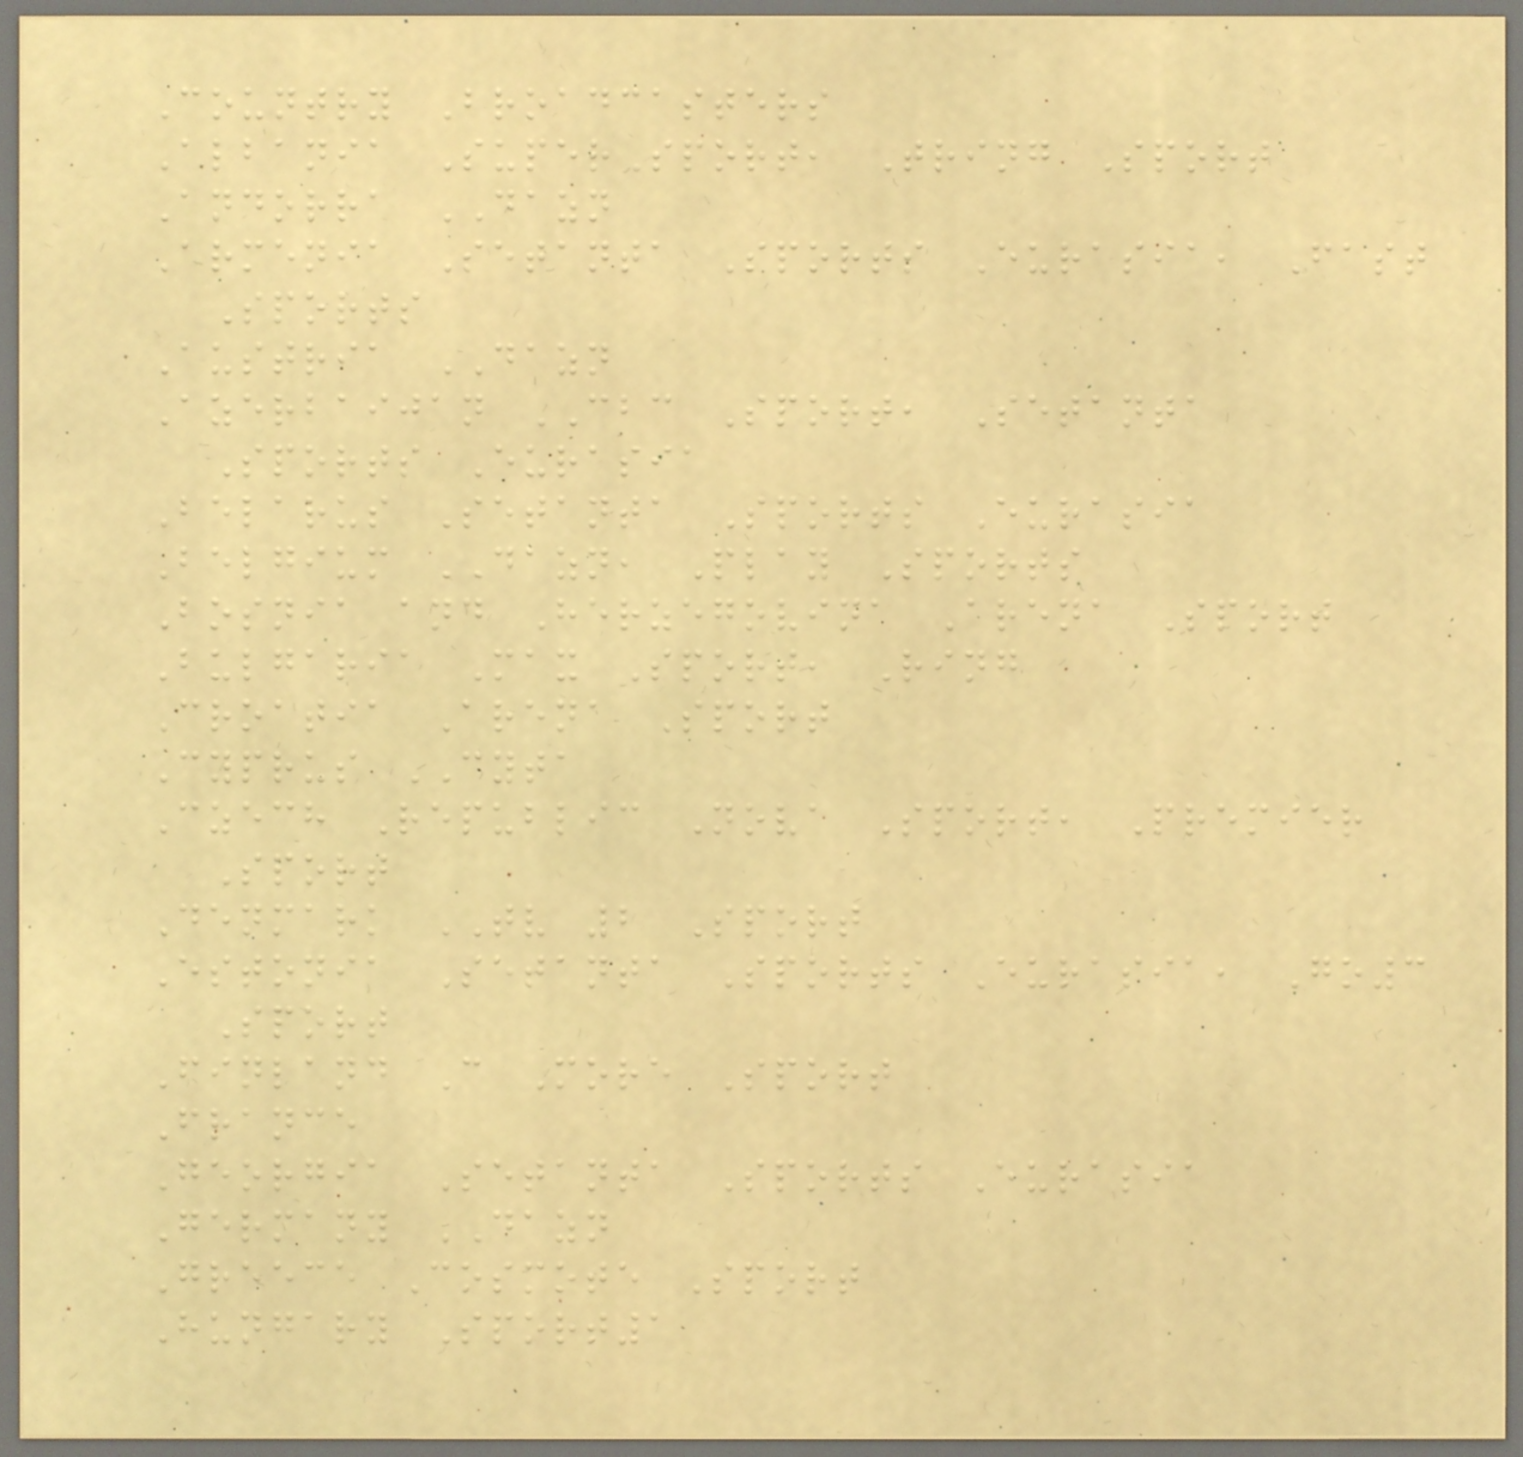Country Broadcasters
Albania SuperSport, Tring Sport
Andorra DAZN
Armenia Setanta Sports Eurasia, Fast
Sports
Austria DAZN
Azerbaijan CBC Sport, Setanta
Sports Eurasia
Belarus Setanta Sports Eurasia
Belgium DAZN, Play Sports
Bosnia and Herzegovina Arena Sport
Bulgaria Max Sport, Ring
Croatia Arena Sport
Cyprus CYTA
Czech Republic Nova Sport, Premier
Sport
Denmark TV 2 Sport
Estonia Setanta Sports Eurasia, Go3
Sport
Finland C More Sport
France
Georgia Setanta Sports Eurasia
Germany DAZN
Greece Cosmote Sport
Hungary Sport1
